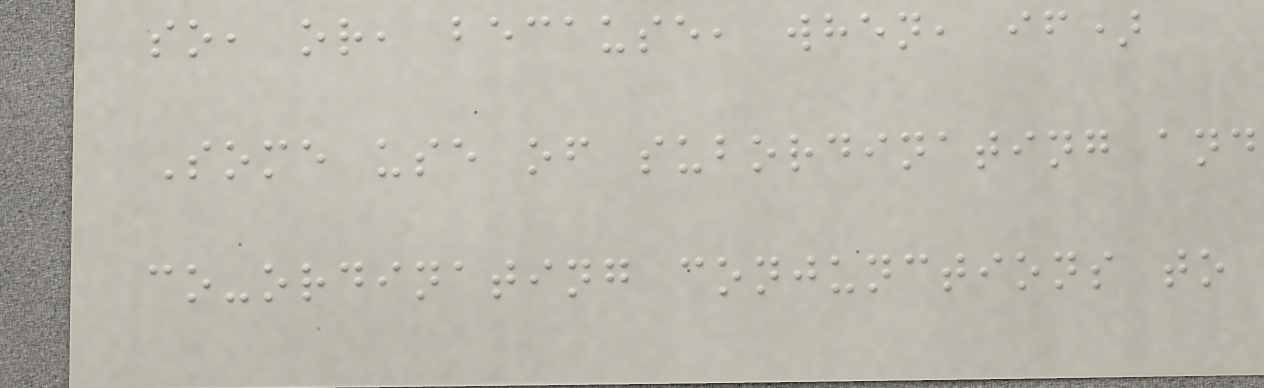so, or, because, when, if)
Some use of subordinating and
co-ordinating conjunctions to
